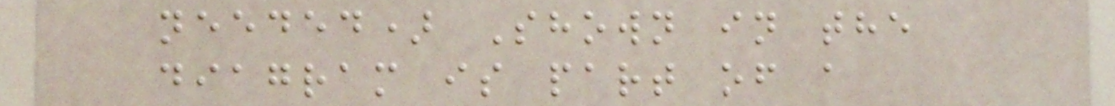needed) Shown in the
diagram is part of a
